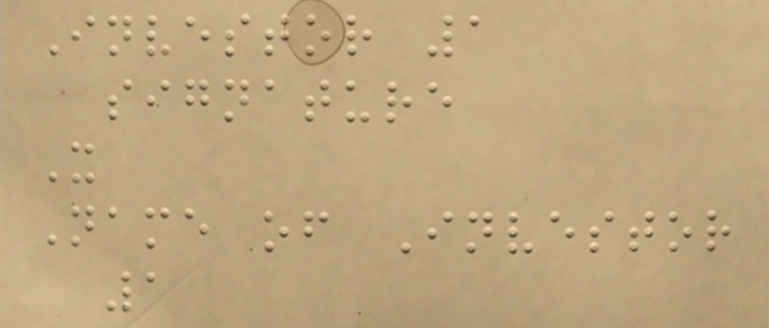Investor 1
signature
X
Name of Investor
1
